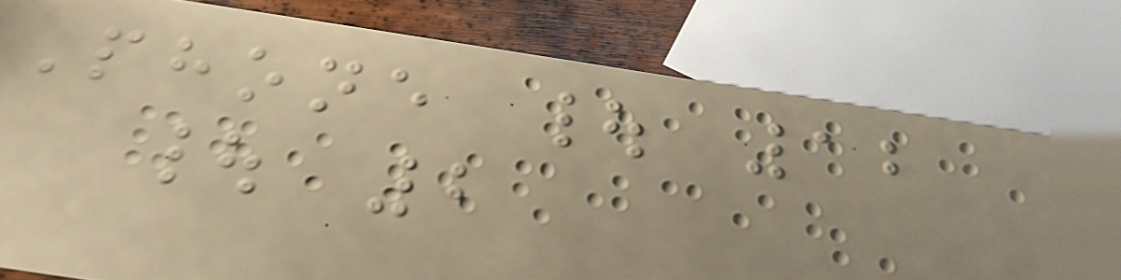Phone | 12
| 2
